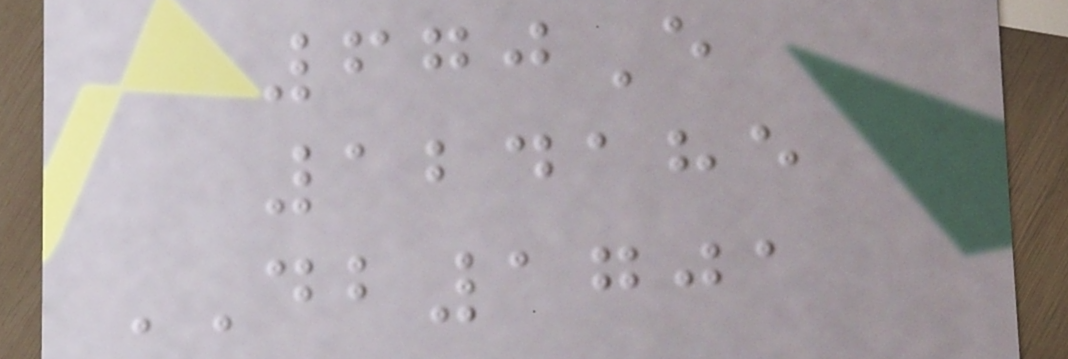670E
124185
DB1701
